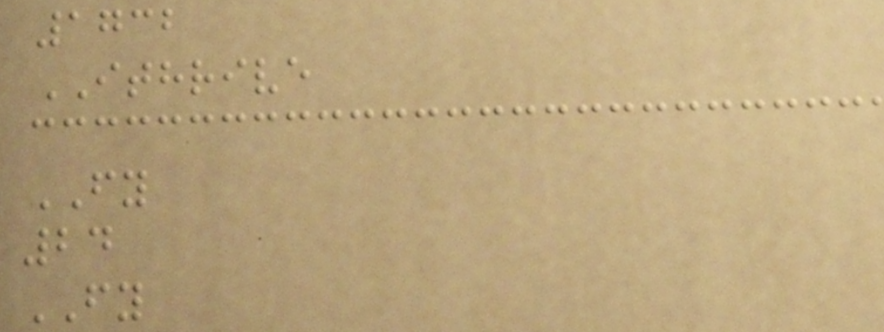1732
ITHRIVE
FY
24
FY
